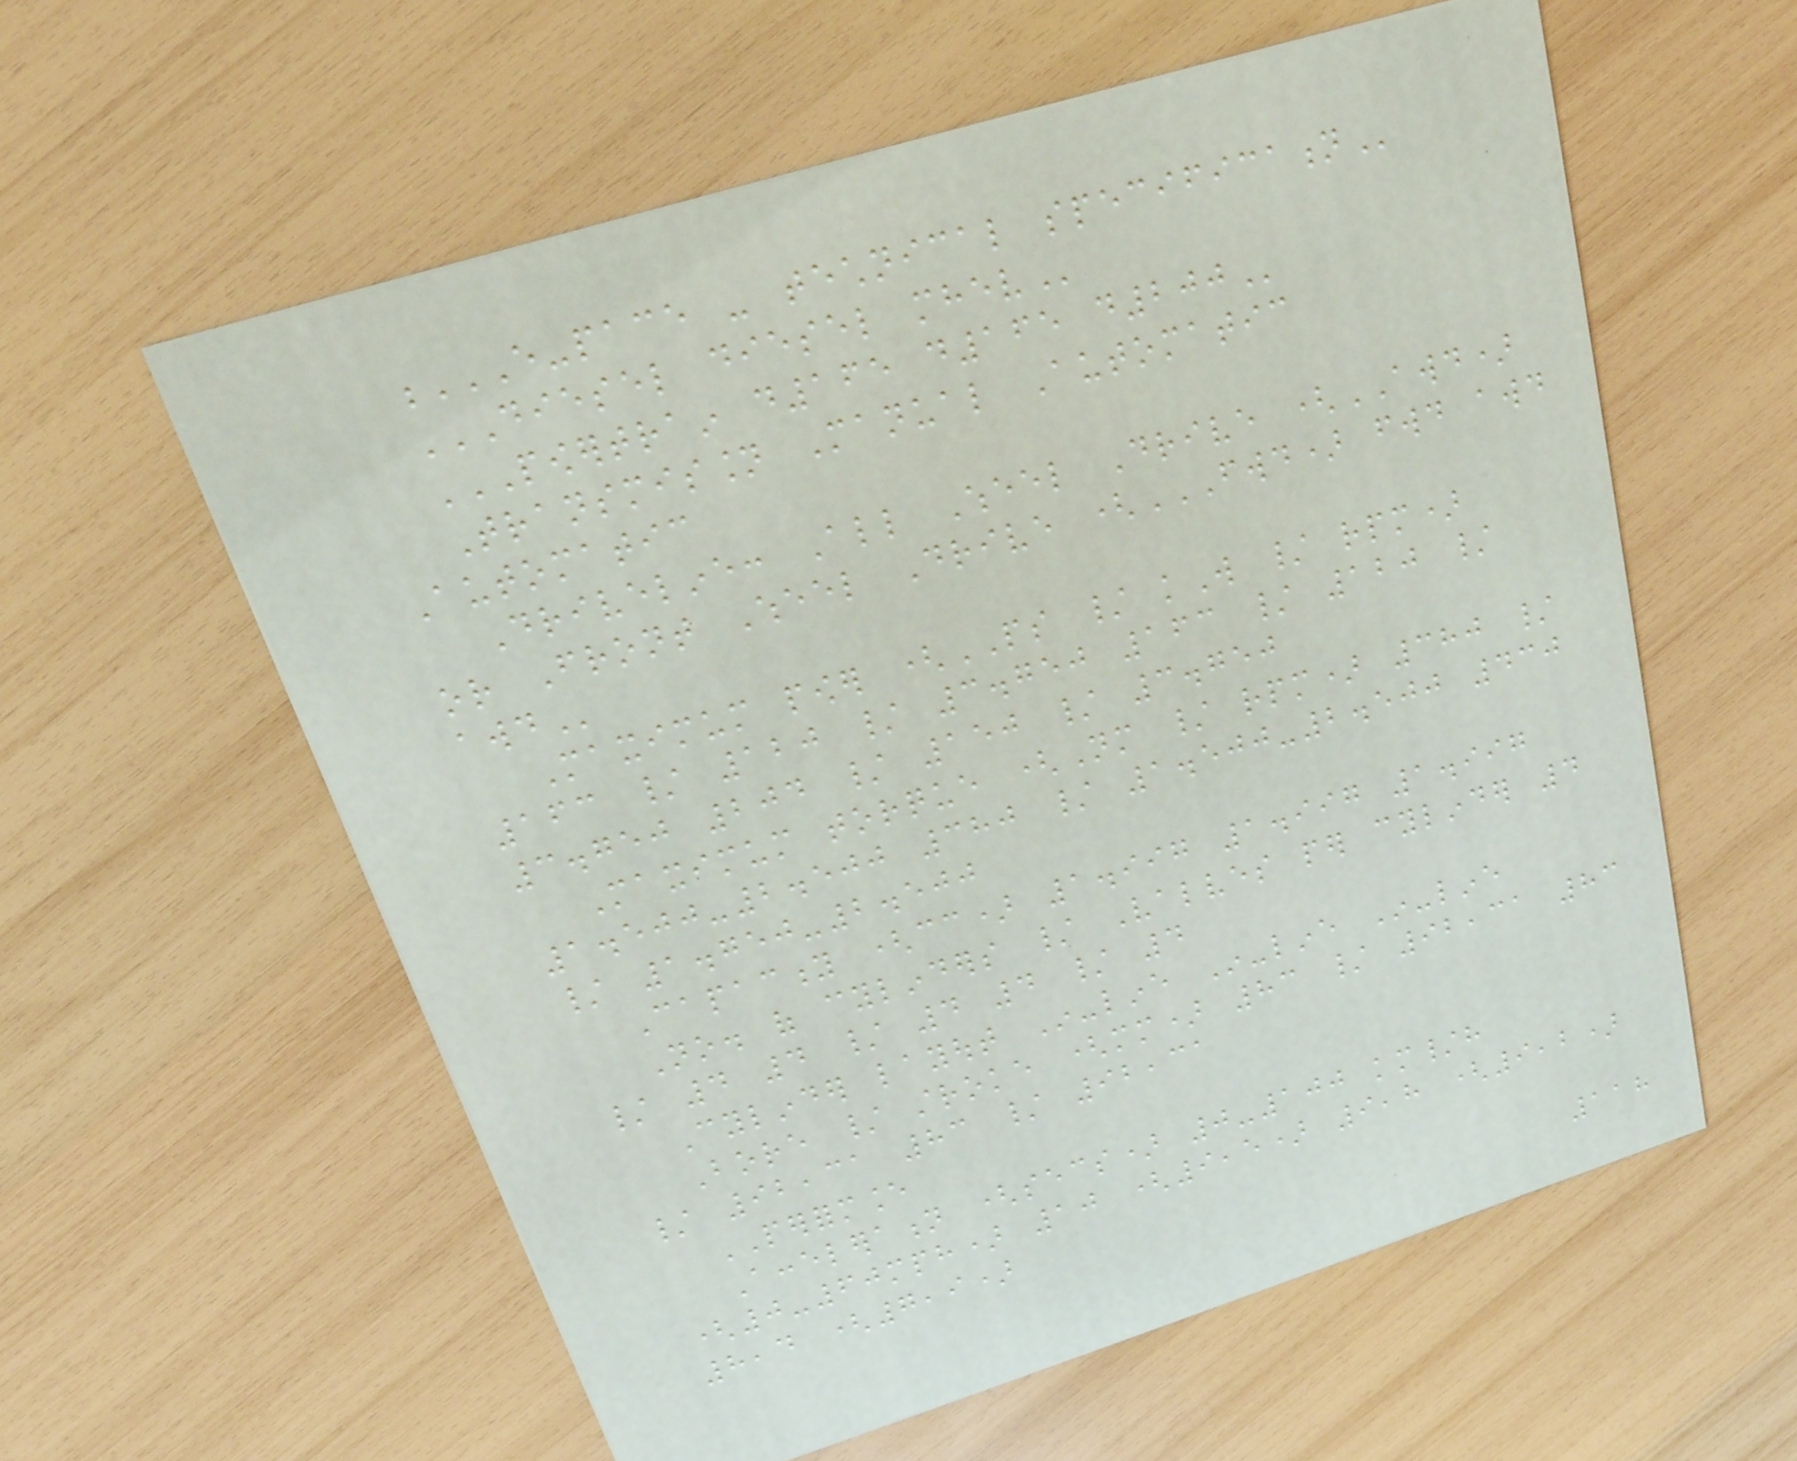E-PACE - TECHNICAL SPECIFICATION
DIESEL DIESEL MHEV
POWERTRAIN D165 D165 D200
Transmission Manual Automatic
Automatic
Driveline: All Wheel Drive (AWD)
or Front Wheel Drive (FWD) FWD AWD
AWD
Maximum power (PS / kW / rpm)
163 / 120 / 3.750 163 / 120 /
3.750 204 / 150 / 3.750
Maximum torque (Nm / rpm) 380 /
1.500-2.500 380 / 1.500-2.500 430
/ 1.750-2.500
Capacity (cc) 1.997 1.997 1.997
No. of cylinders / Valves per cylinder 4
/ 4 4 / 4 4 / 4
Cylinder layout In-line In-line In-line
Bore / stroke (mm) 83 / 92,31 83
/ 92,31 83 / 92,31
PERFORMANCE
Acceleration (secs) 0-100 km/h
(0-60mph) 10 (9,5) 9,8 (9,2)
8,4 (7,9)
118
